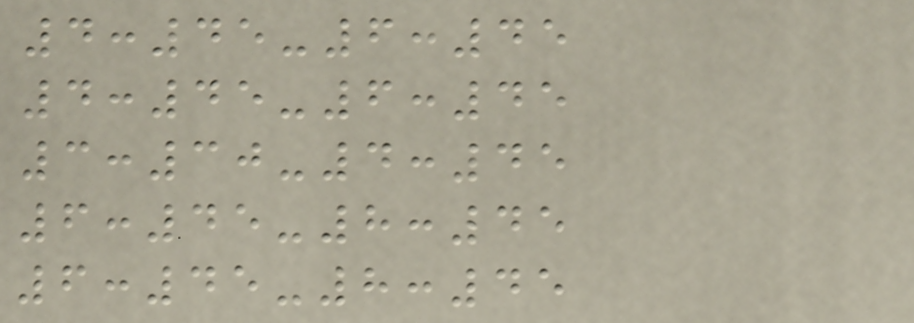4:45-6:45
4:45-6:45
3:30-4:45
6:45-8:45
6:45-8:45
